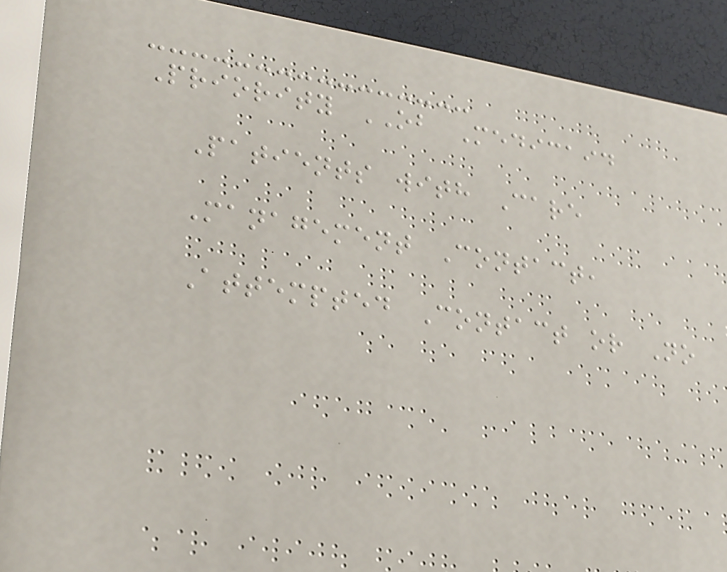Priority OB Medicaid
Patients with Care
Management Contact,
Attempted Contact or No
